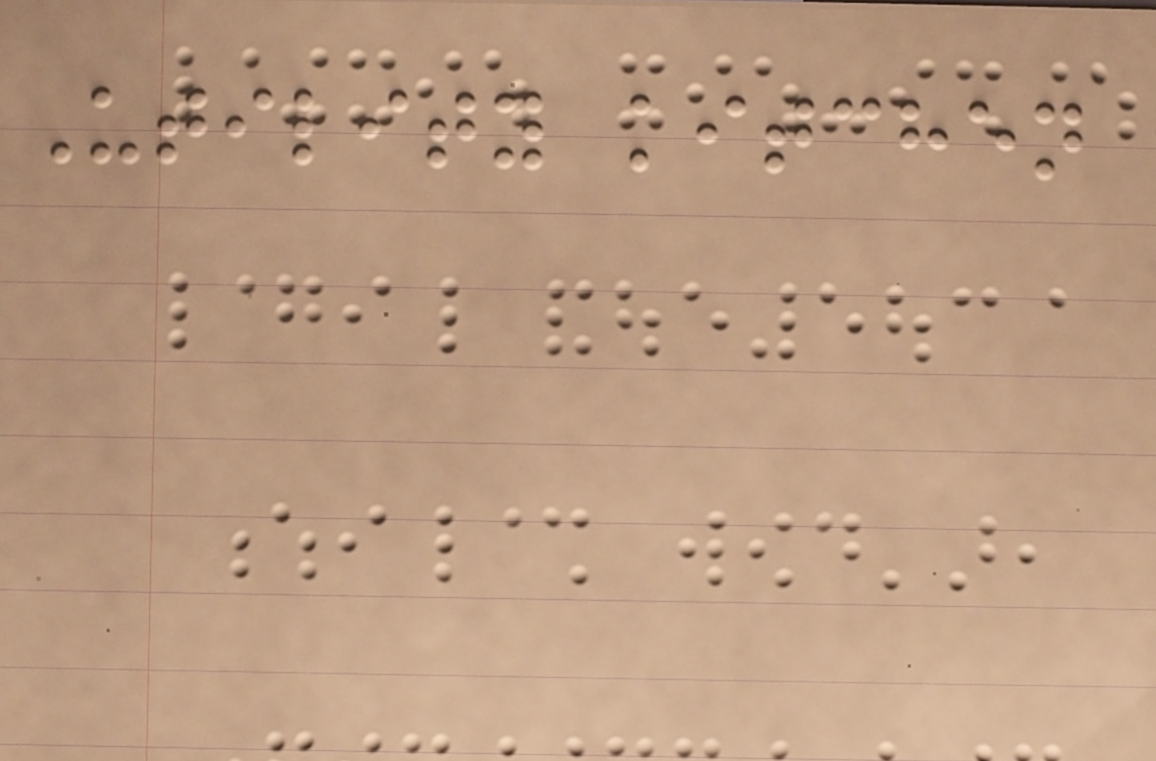Utility kitchen
